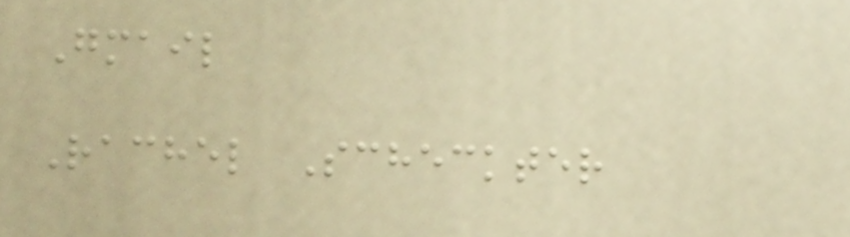Gmail
Rachel Scheckter
